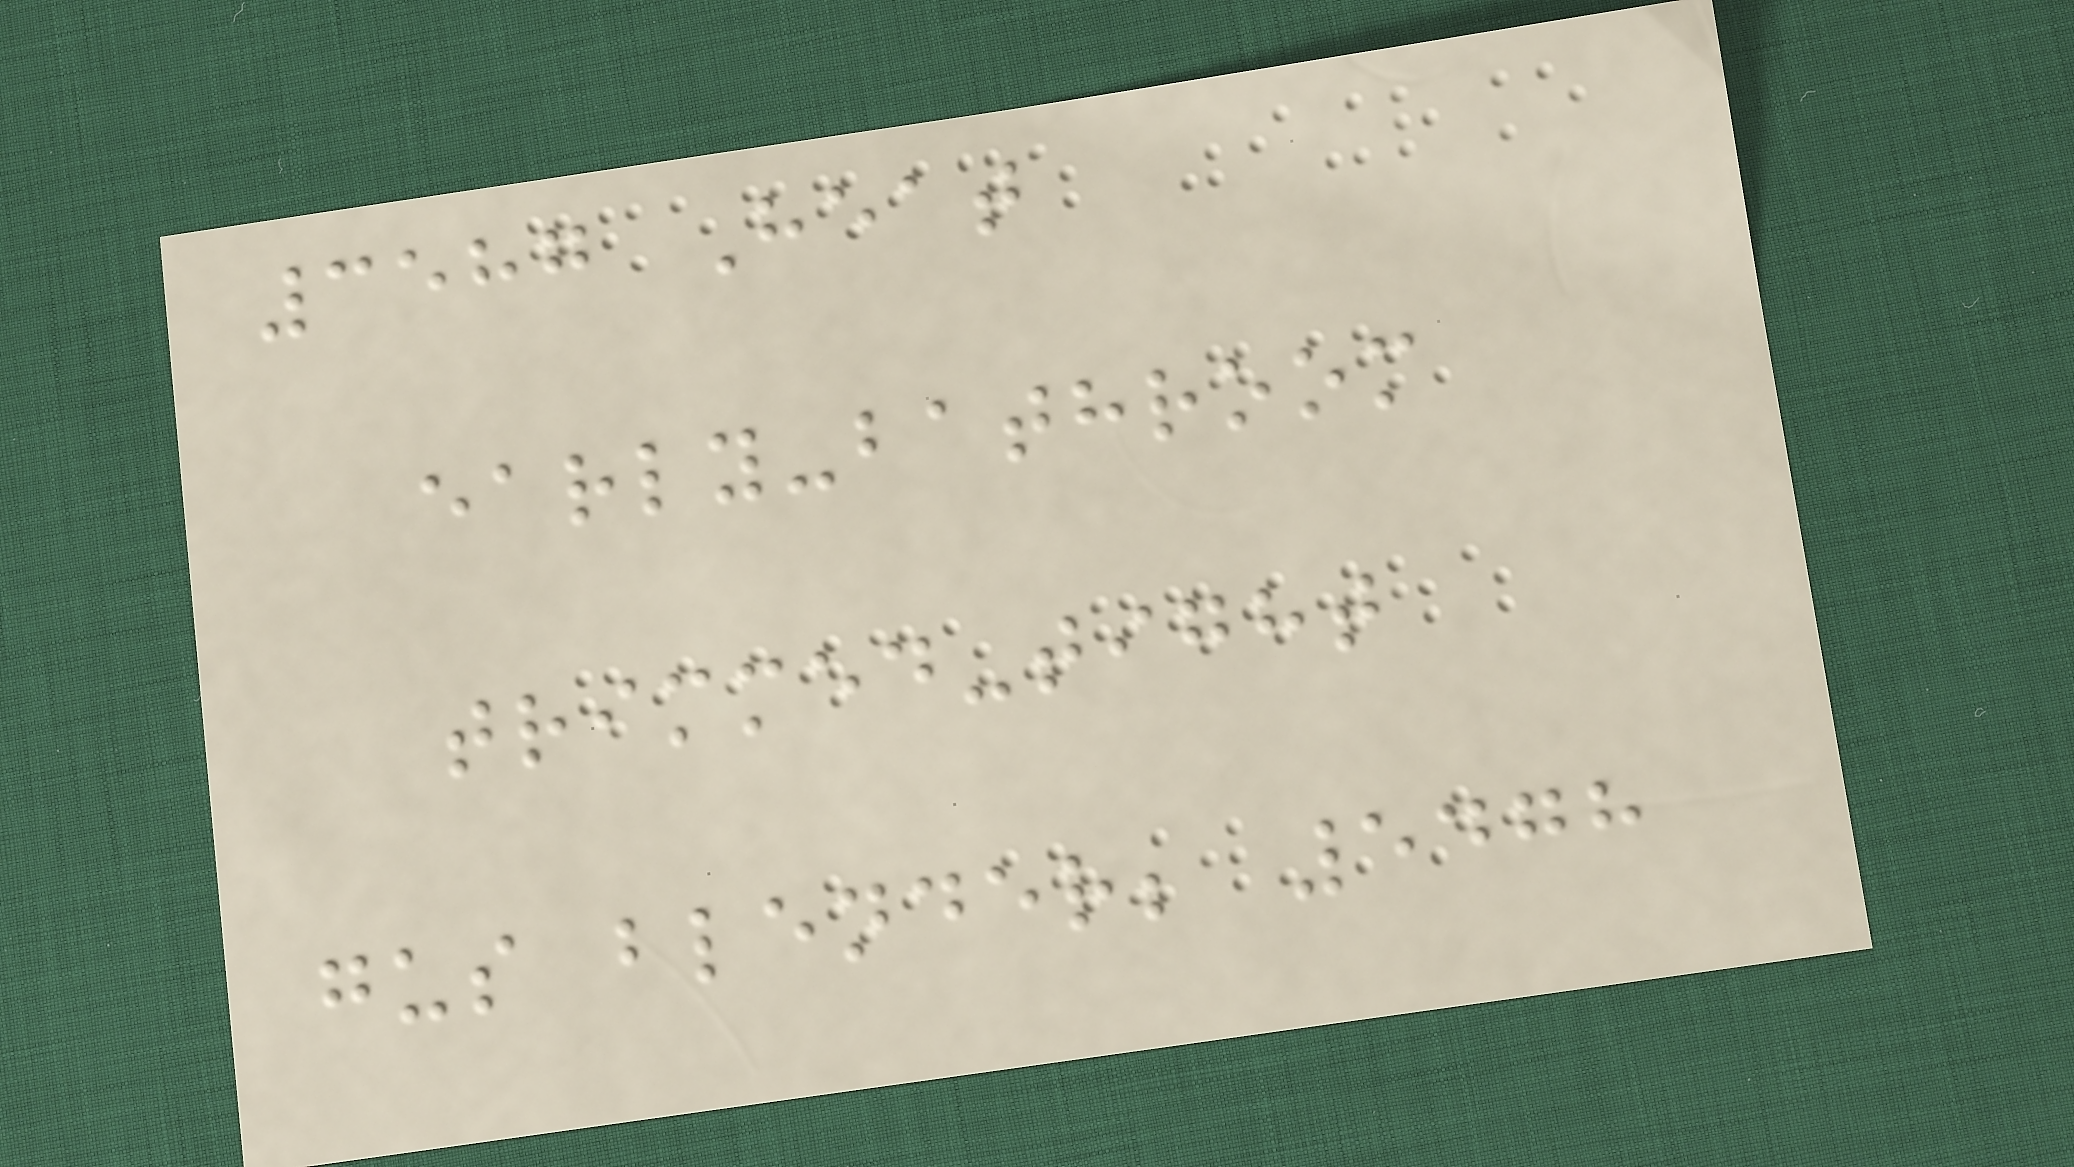3587 Heat
early-bathroom
trimmed-tight
gus blender; 5478
